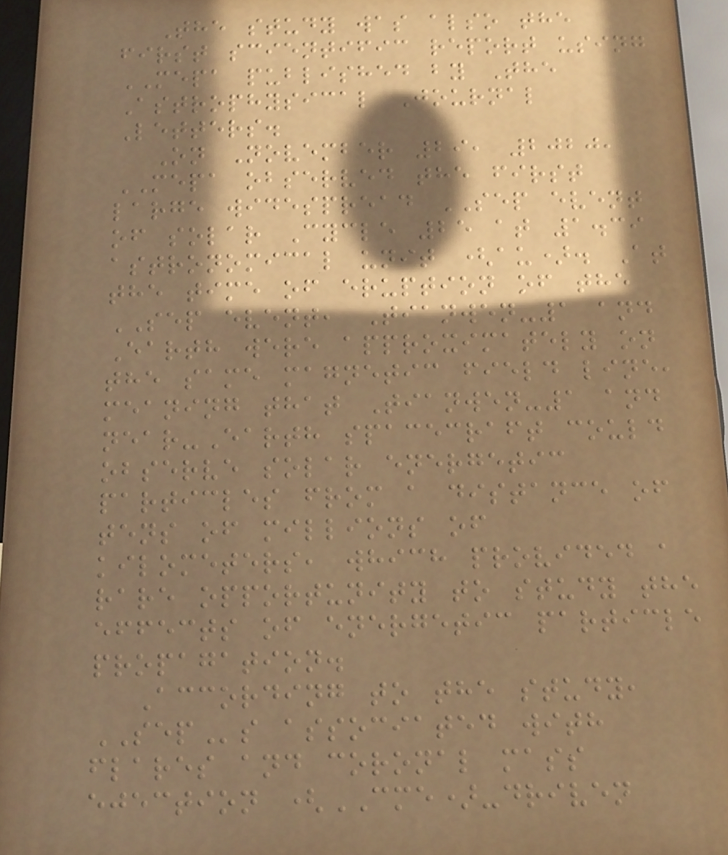The study was also the
first scientific report using
MEPA published by The
Astrophysical Journal
Letters.
On November 29, 2020,
MEPA observed the first
large widespread SEP event
of solar Cycle 25 at 1.39
astronomical unit (au). At
the time of eruption of the
SEP event, Tianwen-1 and
Earth were approximately on
the same magnetic field line,
meaning that Tianwen-1 and
near-Earth spacecraft could
observe solar energetic
particles from a distance of
tens of millions of
kilometers, which provided a
rare opportunity to study the
effects of energetic particle
propagation.
According to the study,
SEPs associated with
flares and coronal mass
ejection (CME)-driven
